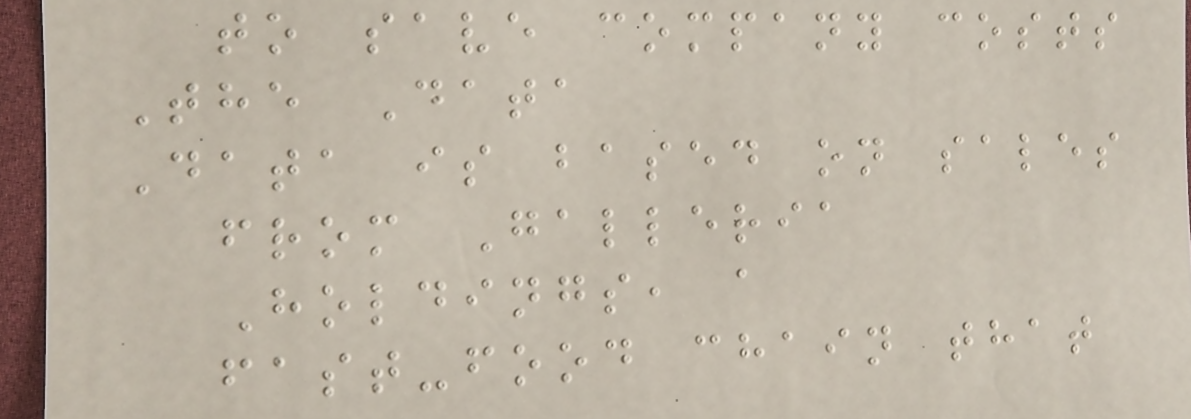to save company costs
The Data
Data is based on sales
from Galleria
Holdings, a
fast-food chain that
